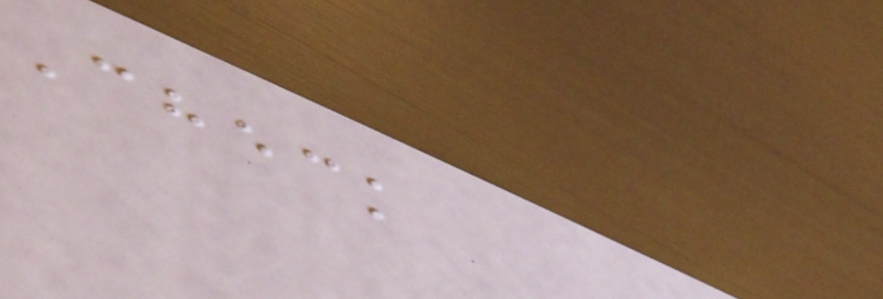Check
